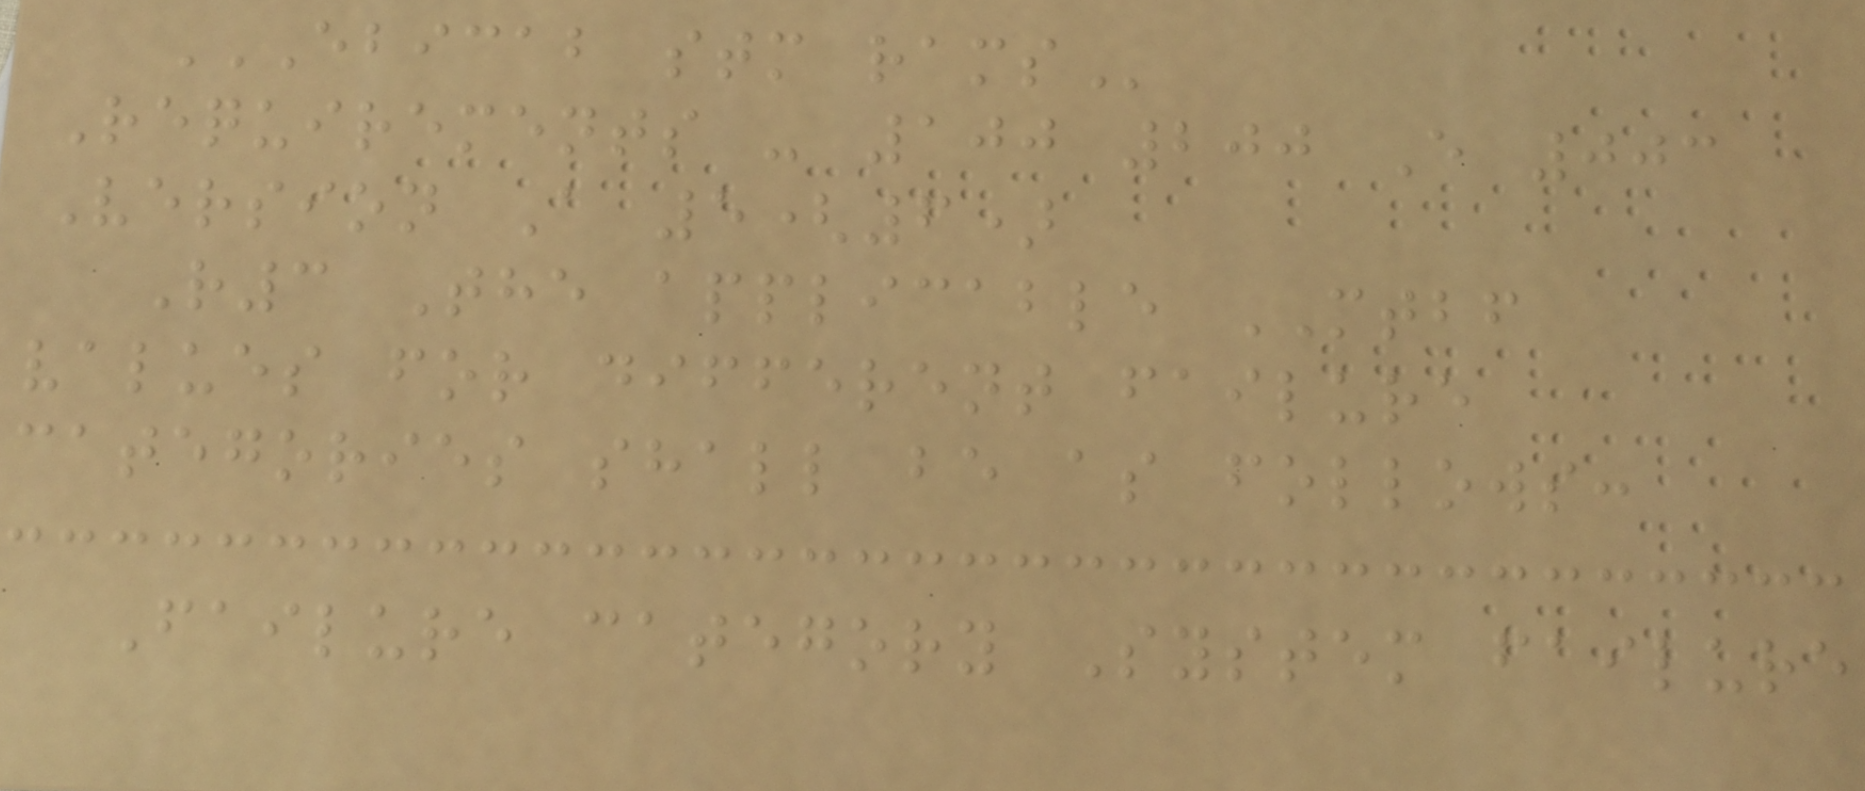EBICAB STM RAMS
Requirements - 100 200 E 003
Version A 5(6)
R3 The applicable MTBF
values for different failure
categories shall be as follows:
Failure category System failure
